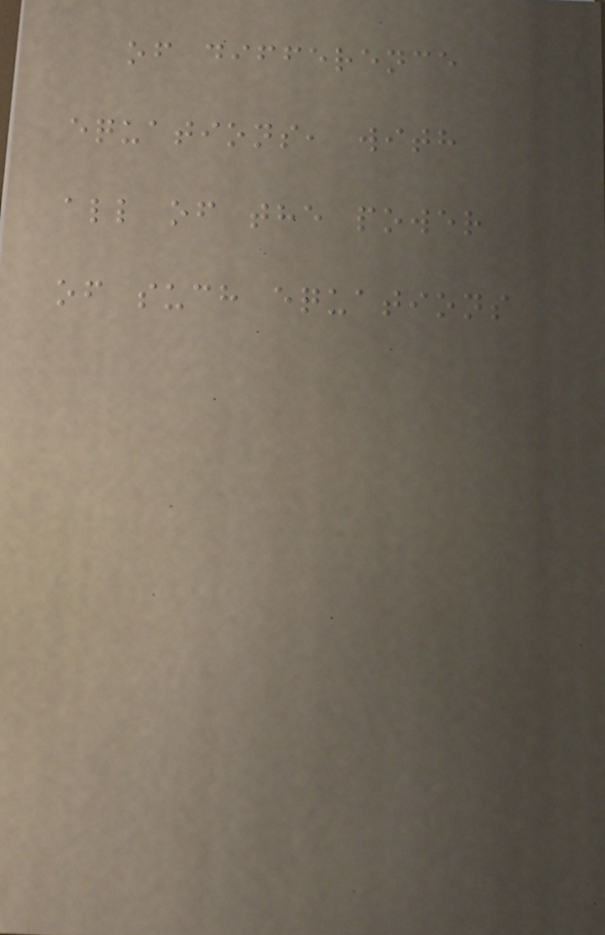of difference
equations, with
all of the power
of such equations
